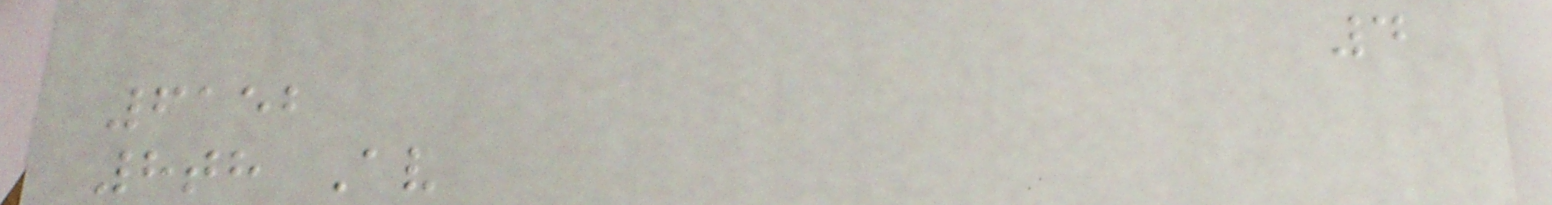4
6152
8th Av
